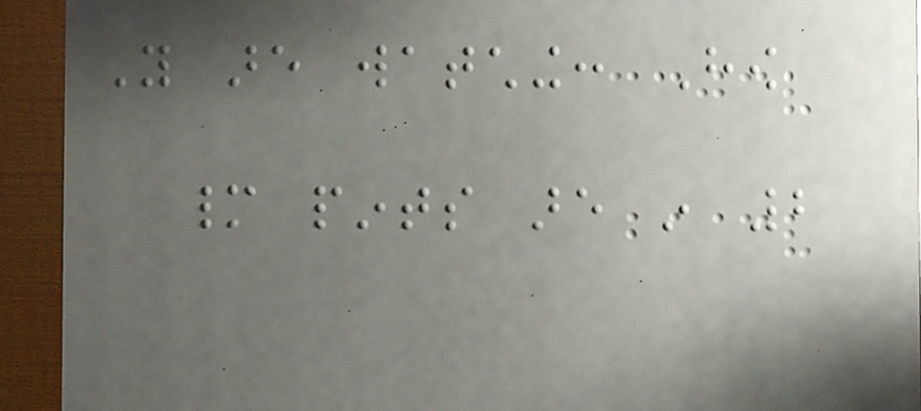You are watching: How
many pints are in 2
